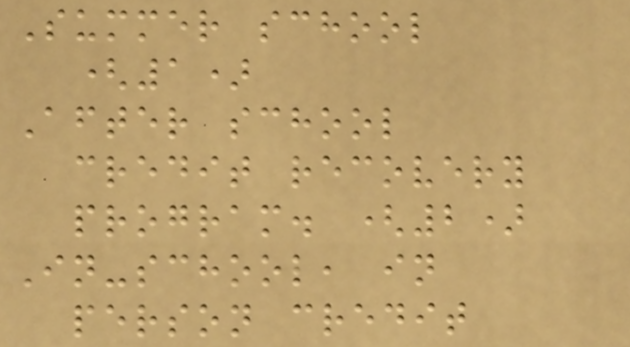Summer school
(1)
After school
credit recovery
program. (2)
In-school, in
person credit
